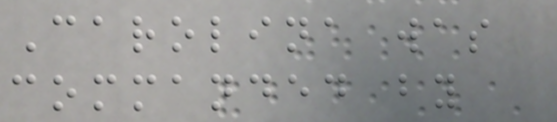Carolina was
commanded by
